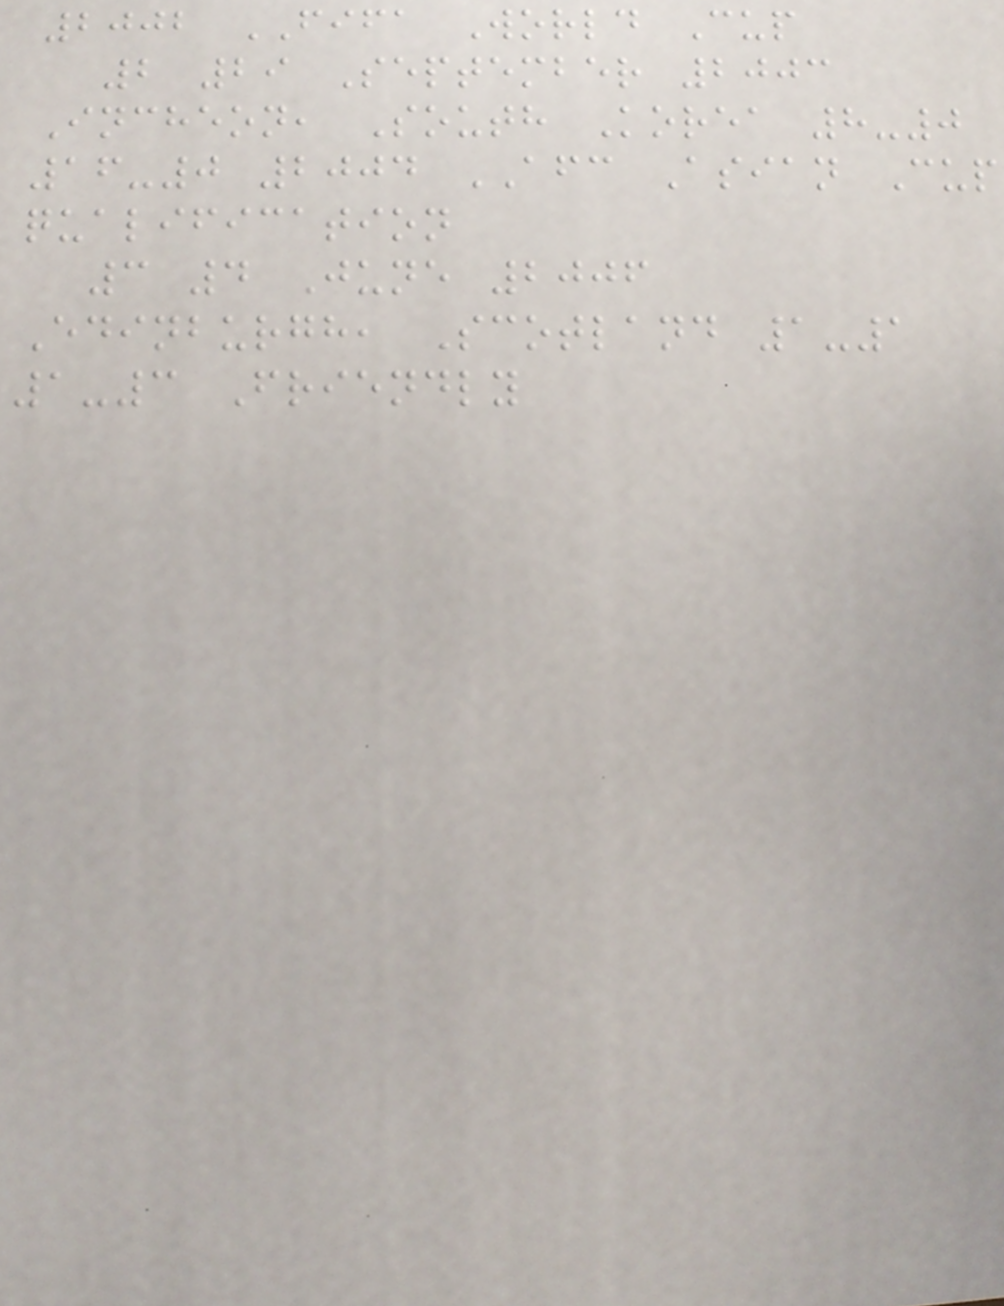2002 FIFA World Cup
2 29 September 2003
Incheon, South Korea 8-0
16-0 2004 AFC Asian Cup
qualification
3 4 June 2006
Edinburgh, Scotland 1-1
1-3 Friendly
